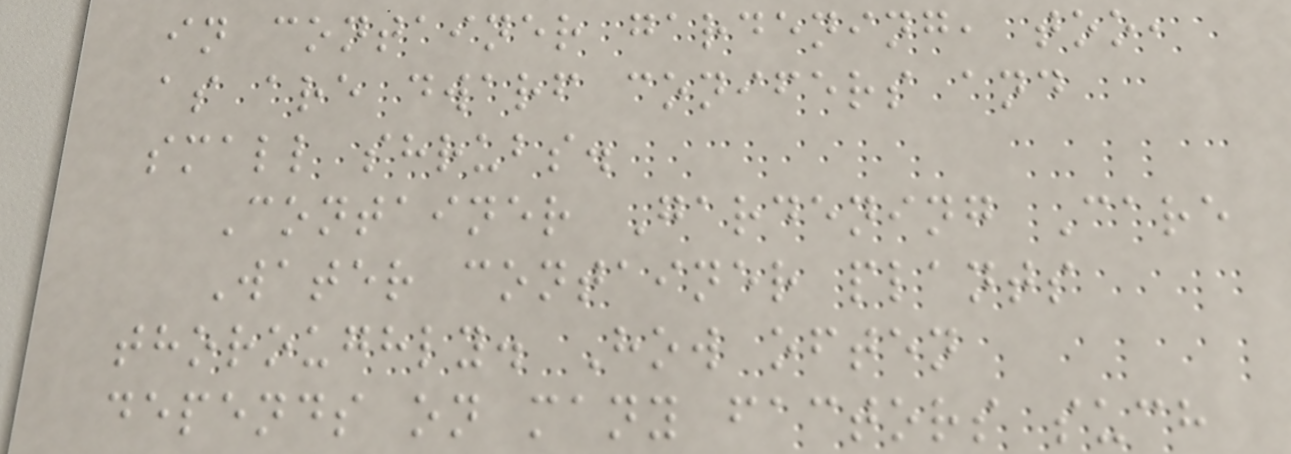in container gardening, too,
as are dwarf conifers and
small shrubs.
Container Gardening Care
Water container plants
thoroughly. How often
depends on many factors such
